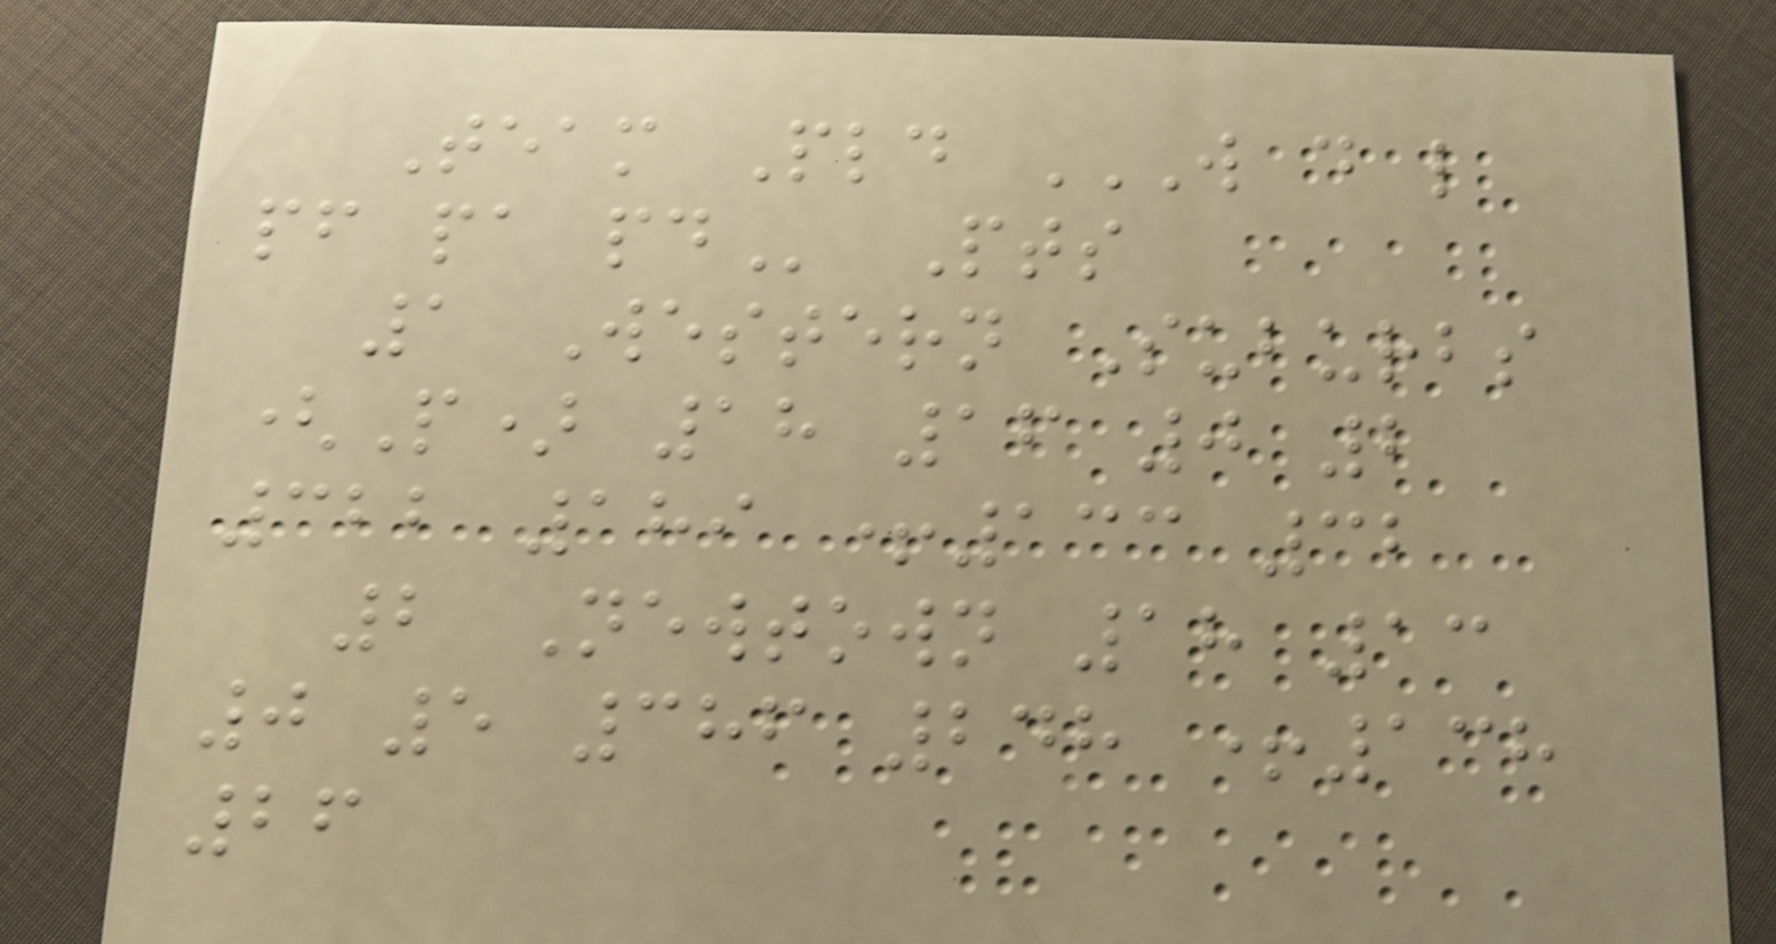Team Pld W D L
PF PA PD Pts
1 Western Suburbs
(P) 18 16 0 2
322 189 +133 32
2 Newtown 18 13
0 5 386 248 +138
26
